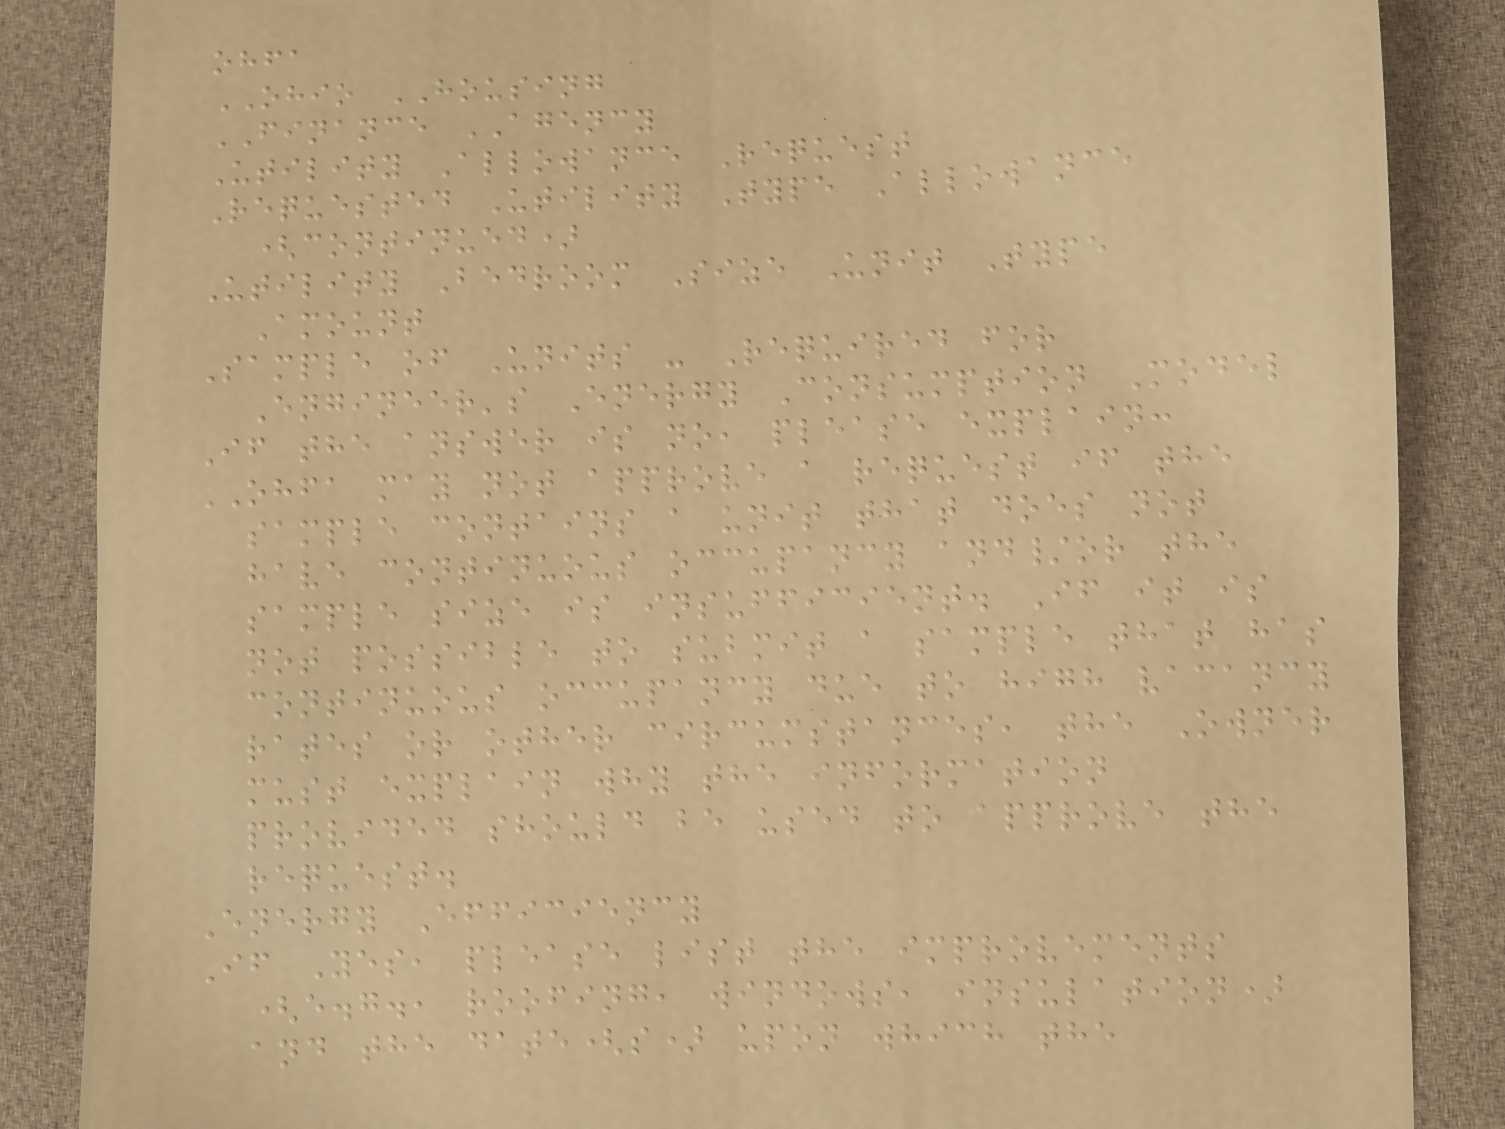ohfa
OHIO HOUSING
FINANCE AGENCY
Utility Allowance Request
Requested Utility Type Allowance
(continued)
Utility Bedroom Size Unit Type
Amount
Sample of Units - Required for
Engineer's Energy Consumption Model
If the answer is no, please explain:
OHFA may not approve a request if the
sample contains a unit that does not
have continuous occupancy and/or the
sample size is insufficient. If it is
not possible to submit a sample that has
continuous occupancy due to high vacancy
rates or other circumstances, the Owner
must explain why the information
provided should be used to approve the
request.
Energy Efficiency
If Yes, please list the improvements
(e.g., roofing, windows, insulation)
and the date(s) upon which the
